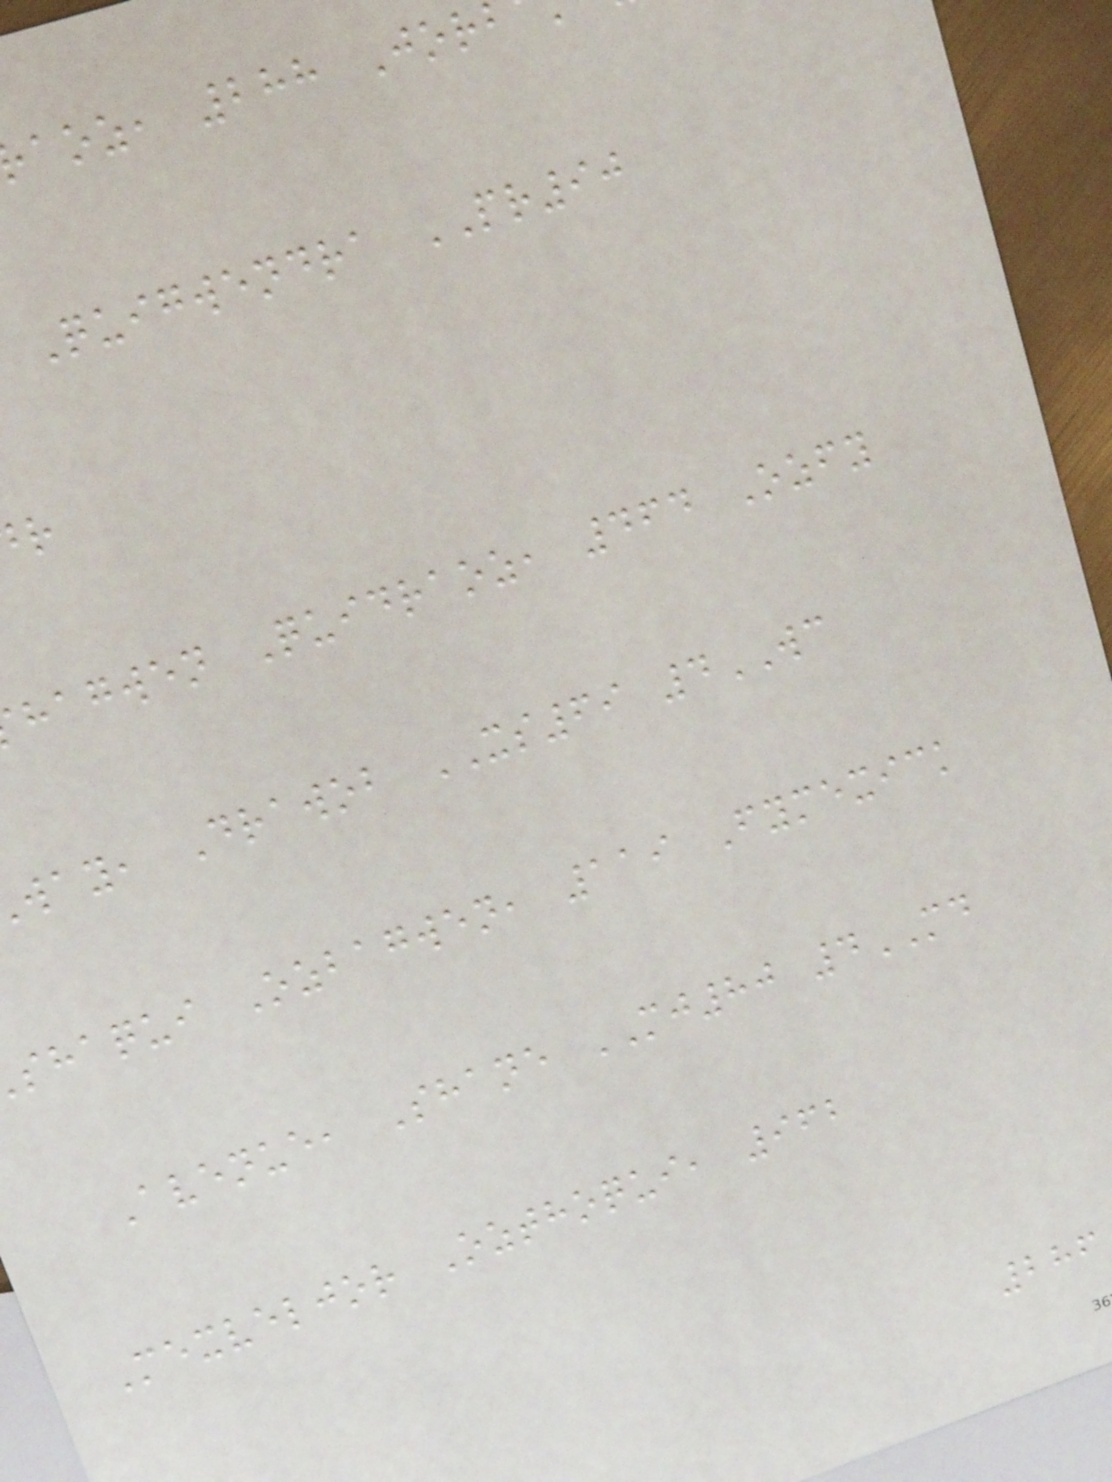aoz, 288 Jor
Quigwendra PR90
hagwen Quidraoz, 464 Ozfy
way, Drawob XS69 4WC
shaqui Ozbagwen, 119 Fymexick
Avenue, Shane MJ80 4MD
Mexveljor Ozthoqui, 962
286
